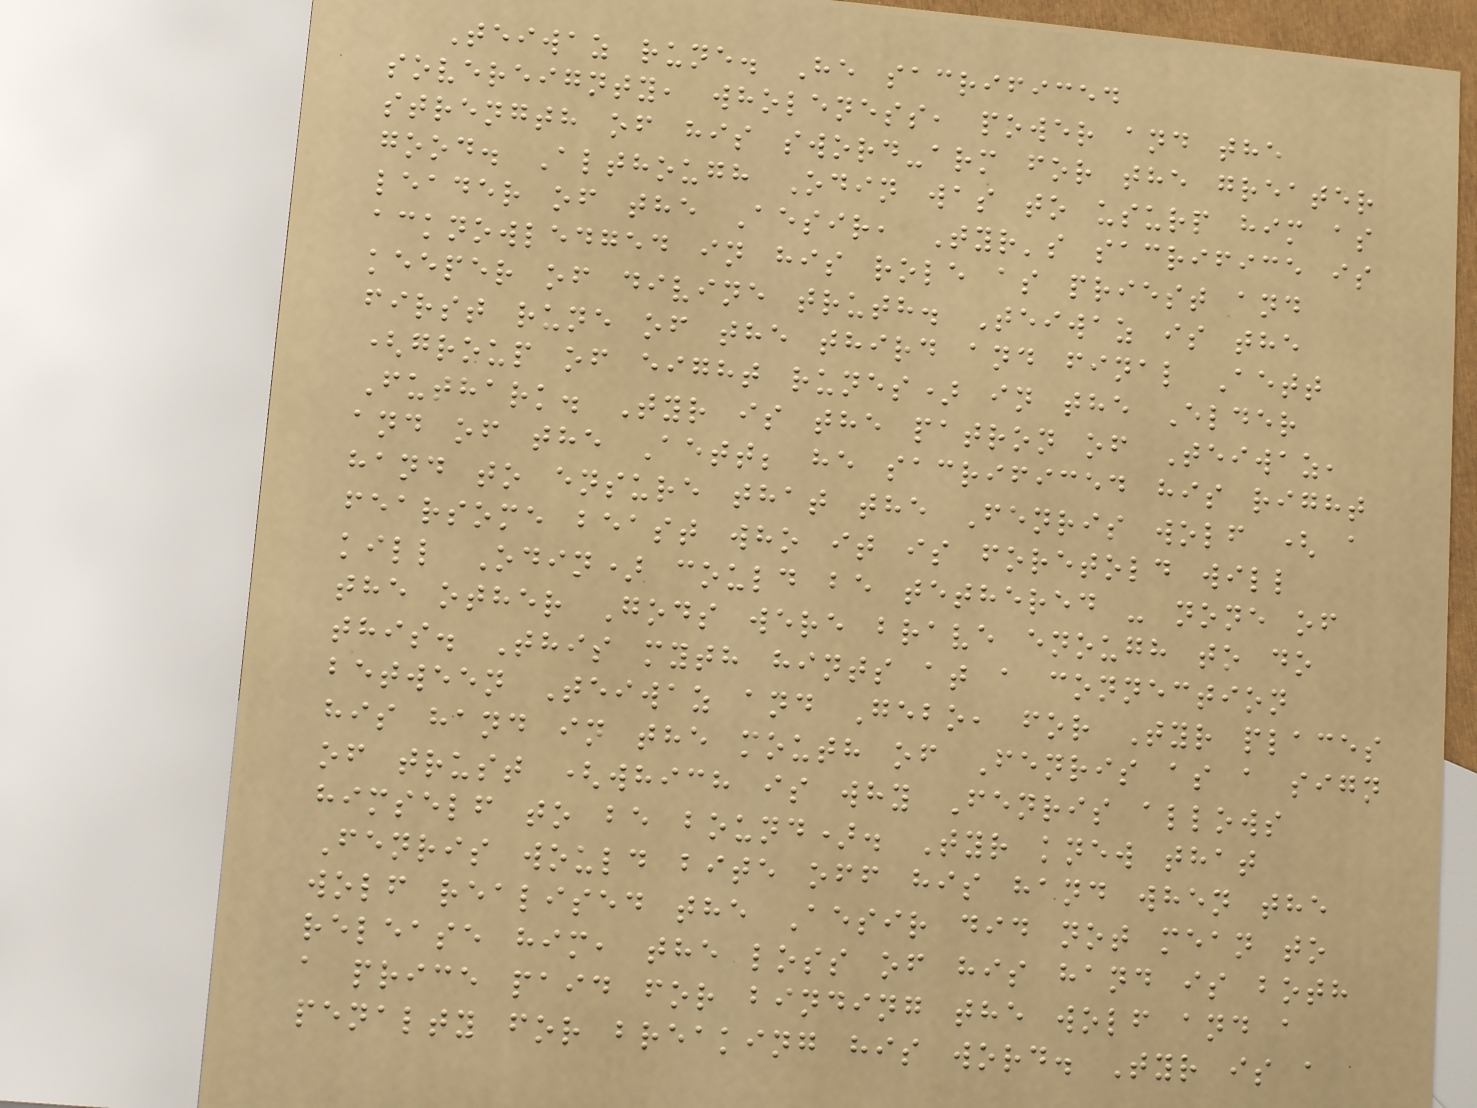Teiwaz rune. He sacrificed
sovereignty, wholeness, power and the
strength of his sword-arm for the greater
good. Although Odin was to usurp him as
leader of the Aesir, Tyr's sacrifice is
acknowledged in his role as priest and
keeper of divine truth. Teiwaz is the
first rune of the third and final Aett
(group of eight runes) in the Elder
Futhark. Tyr is the patron of Teiwaz,
and of the Aett; he sacrificed his right
hand to ensure that the Fenris wolf ( a
fearsome beast who it is foretold will
kill Odin) could be tethered - none of
the other Gods were brave enough to do
this. This myth hints at a connection
between Teiwaz and Gebo, for Tyr places
his hand in the mouth of Fenris as a sign
of trust (which is why Fenris allows
himself to be bound). Tyr knew that
Fenris would bite off his hand when the
wolf realised the Aesir did not mean to
release him, the loss of his hand is both
a price paid for binding the wolf and a
penalty for breaking his word. Tyr is a
